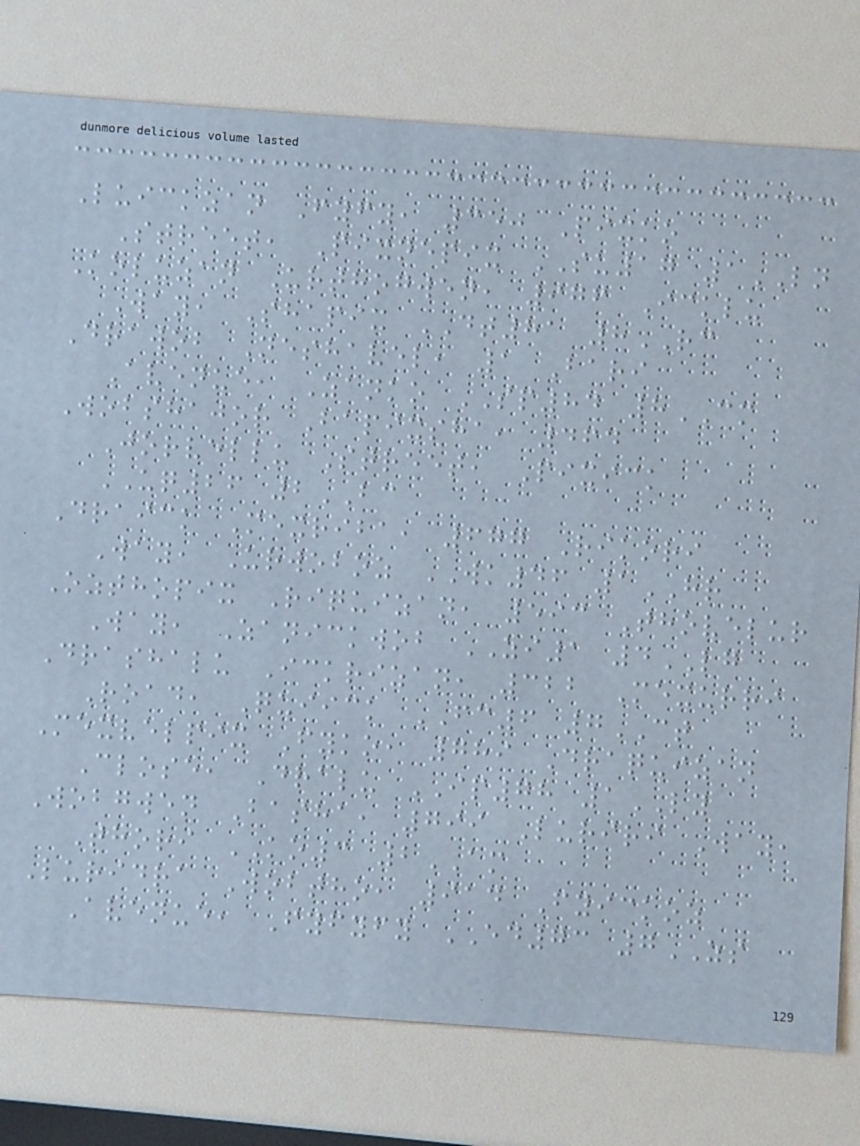Luickzan Fyfy, 350 Pixko
Street, Pixnepix SU17 1LN
Koluzan Urthogwen, 976 Icklu
Way, Shapix DT81 8RC
Drawob Neshavel, 1 Bari
Avenue, Zanko SP84 8CM
Wobshajor Bapixsha, 464
Jorvellu Street, Pixick
UQ26 2BC
Draick Mexriba, 677 Rikori
Way, Urwoboz WK46 1HR
Ozthopix Riquizan, 593 Thovelur
Way, Zanickwob ZI1 4LG
Drashalu Ickrizan, 322 Mexurri
Road, Quiick FC6 7CT
Mexvelpix Fyko, 789 Draquizan
Close, Dralu IP78 1LY
Wobgwen Basha, 799 Luriri Way,
Thori KO3 2AM
Luridra Wobtho, 914 Fyickoz
Avenue, Fyfyfy ED73 7ZS
